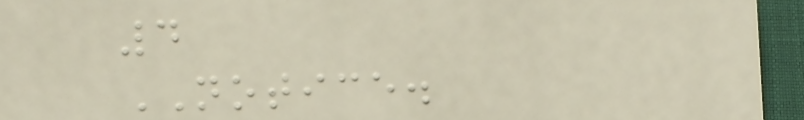4
NOTICE.
